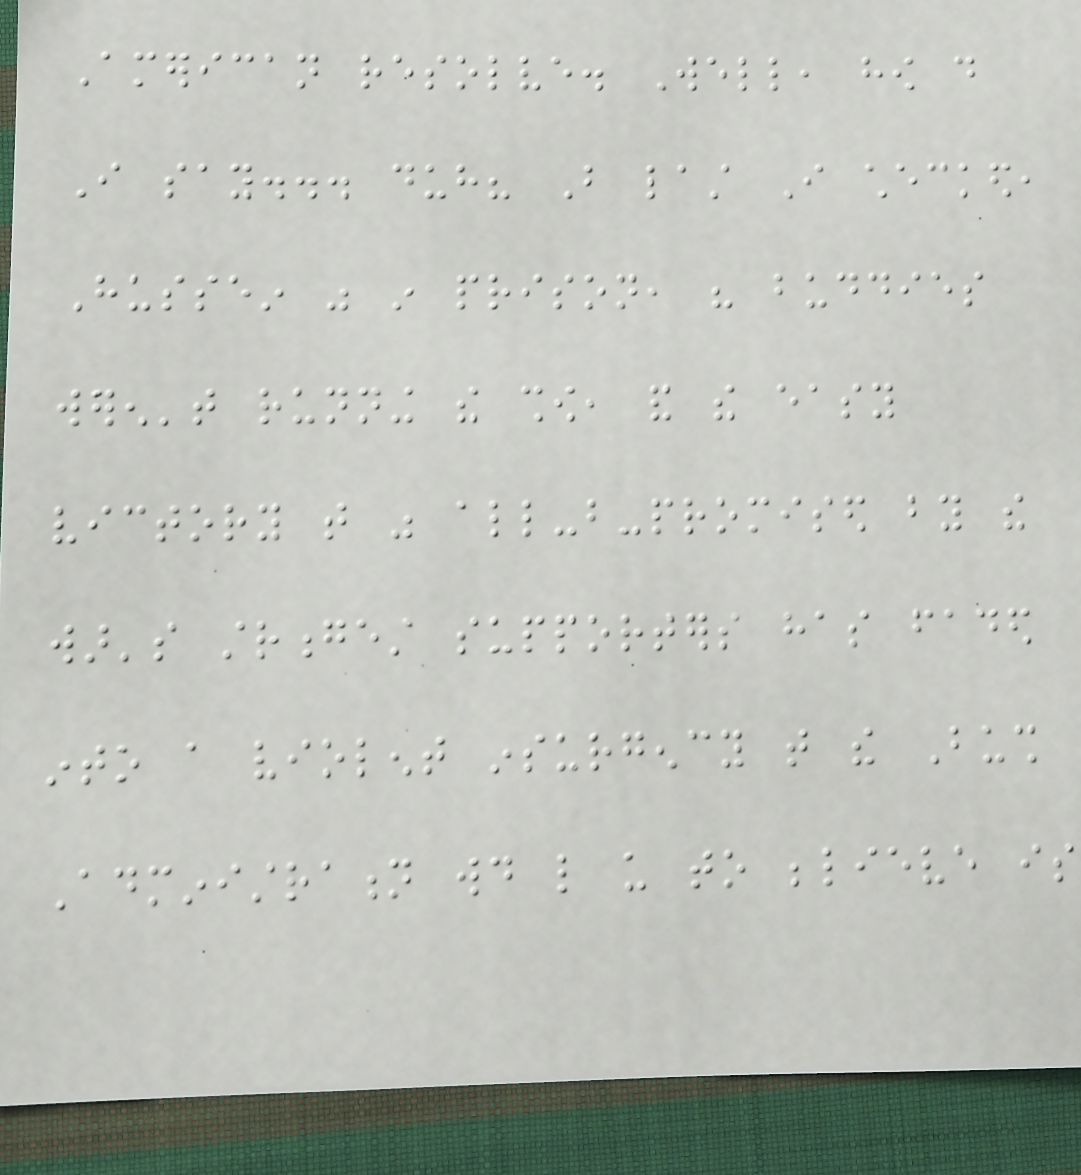American resolve. Well, how do
I say... duh? But last I checked,
Hussein was in prison, his buddies
weren't running the show, and the easy
victory that was all-but-promised by the
war's strongest supporters has faded
into a violent insurgency that the Bush
Administration would like us to believe is
